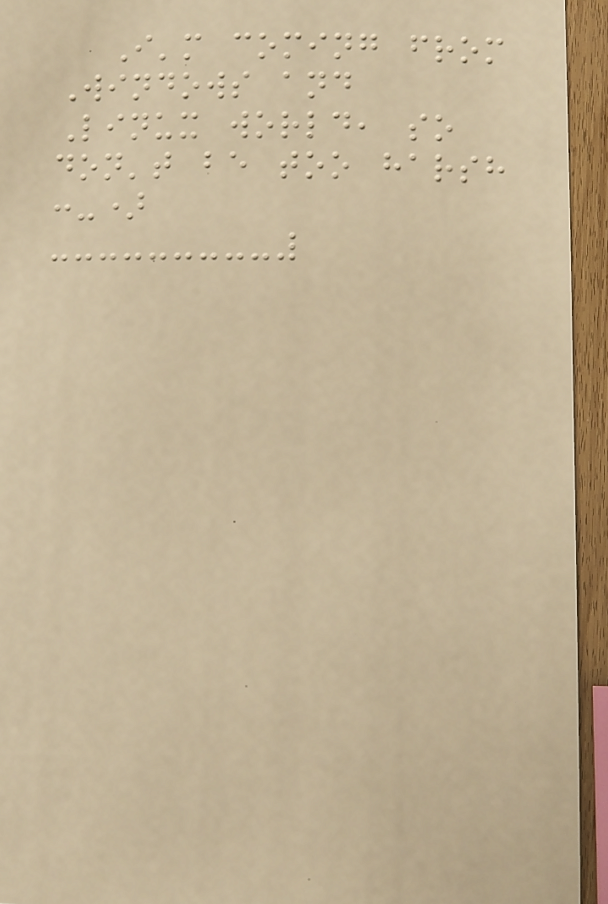I'm coming from
Windows and
Linux world, so
don't be too harsh
:-)
